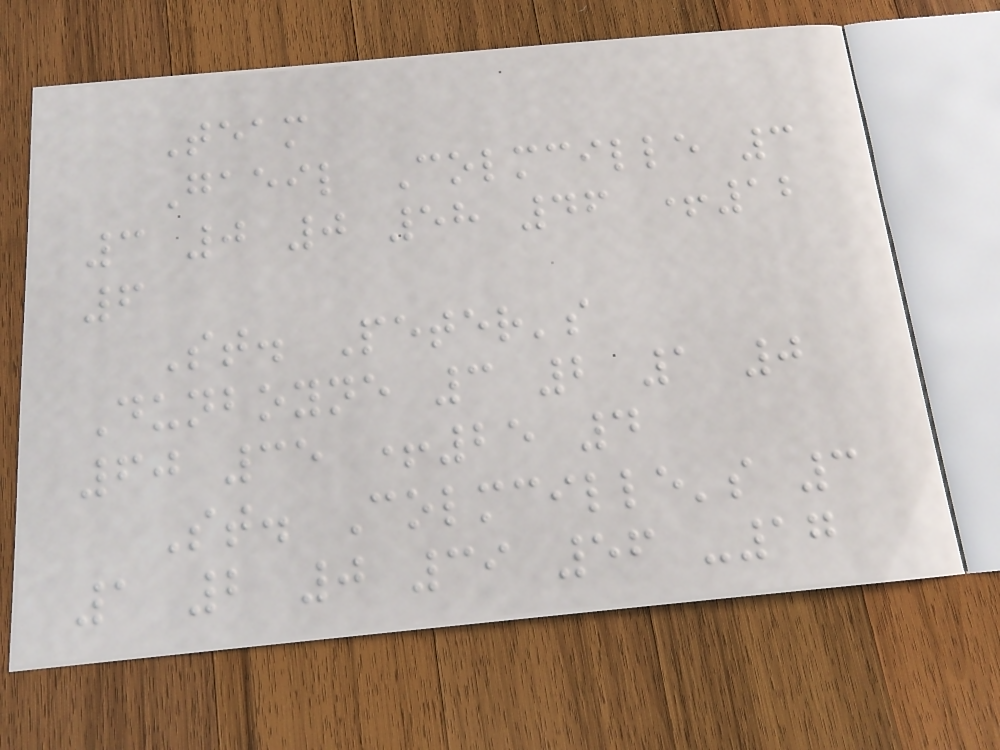Team
Gaeil Colmcille 3
3 0 0 58 46 +12
6
St. Peter's
Dunboyne 3 2 1 0
60 35 +25 4
St. Colmcille's 3
1 2 0 39 56 -17
